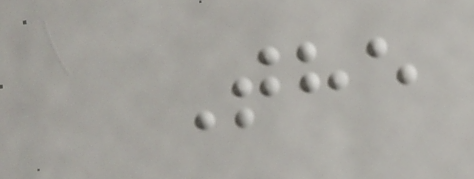The
